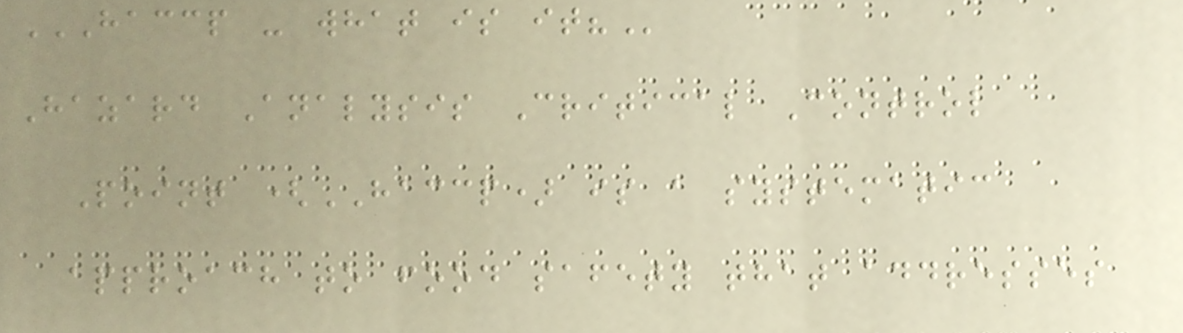HACCP - WHAT IS IT?
Hazard Analysis Critical Control
Point (HACCP) is a systematic
approach to food safety that addresses
